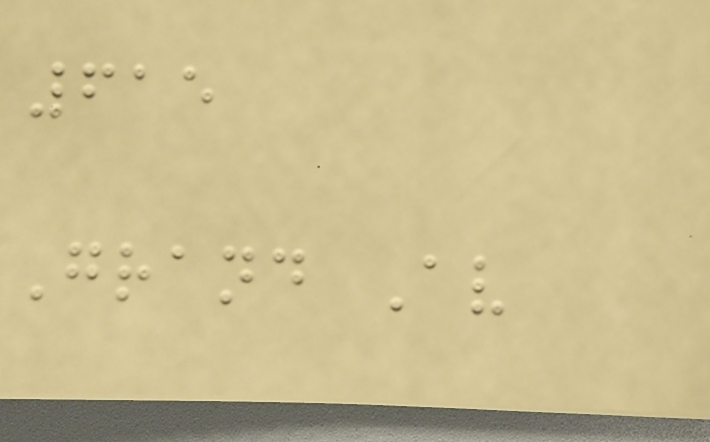615
Grand Av
